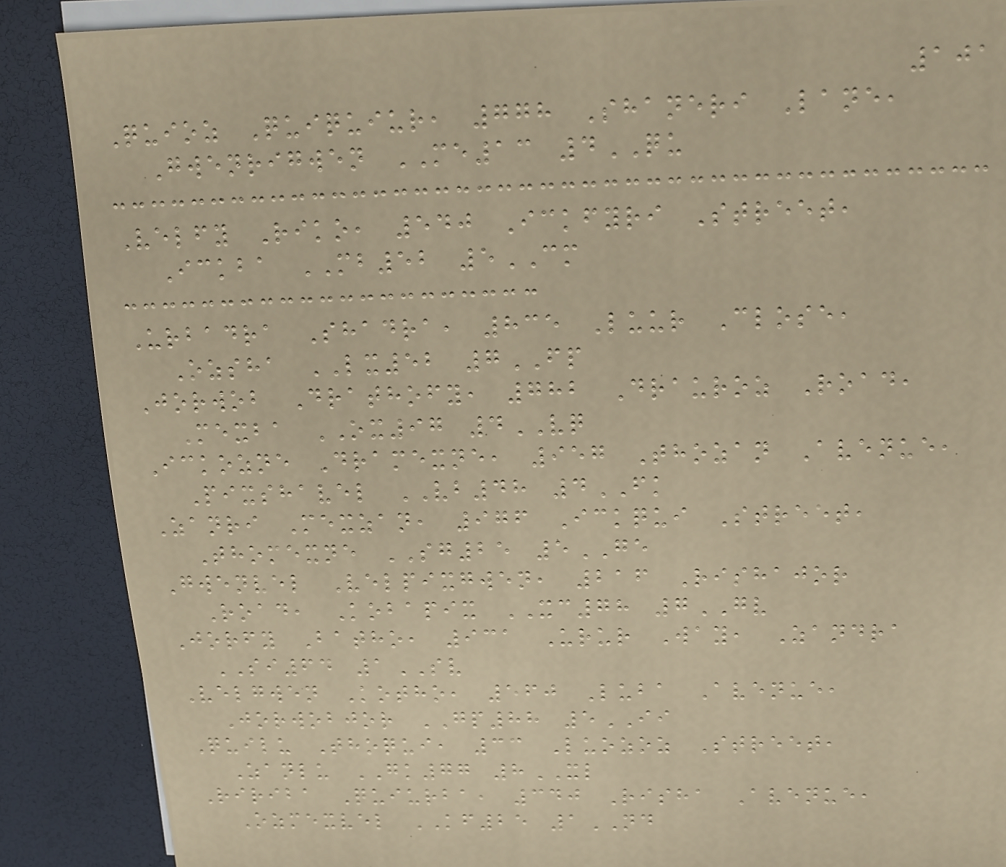101
Quioz Quiquiur, 778 Shaneri Lane,
Gwenrigwen ME13 4QU
Velfy Riko, 540 Ickfyri Street,
Ickba MB52 5CM
Urbadra Shadra, 835 Luur Close,
Ozsha LX52 7FP
Jorwob Drathofy, 782 Drauroz Road,
Mexba OX97 4VQ
Ickozne Dramexne, 957 Thozan Avenue,
Pixshavel VB48 4FK
Zanri Mexzan, 976 Ickqui Street,
Thomexne SG25 5GE
Gwenvel Velpixgwen, 216 Rishajor
Road, Kobapix XC78 7GV
Jorfy Batho, 931 Urur Way, Zandra
SI64 1SV
Velgwen Kotho, 560 Luba Avenue,
Jorwobjor GP88 5II
Quilu Thoqui, 33 Luozoz Street,
Zanlu GK77 8XL
Ririba Quiurba, 340 Risha Avenue,
Ozmexvel KF25 1ND
